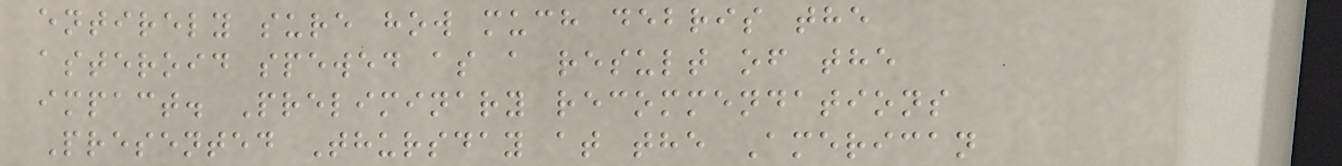entirely sure how much debris the
asteroid spewed as a result of the
impact. Preliminary recommendations
Presented Thursday at the American
